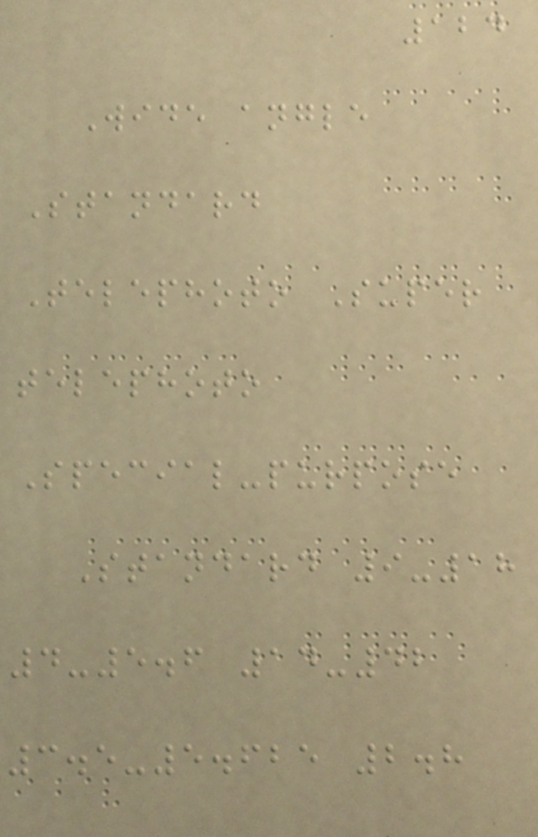124
Wide angle
Standard
Telephoto Super
telephoto
Special-purpose
Standard 9-18
4-5.6 14-42
3.5-5.625 2.8
